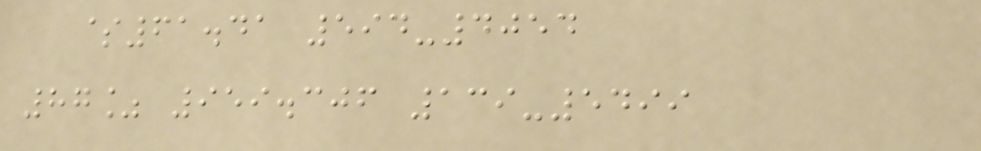$61.41 594-4054
87% 959.306 139-5499
